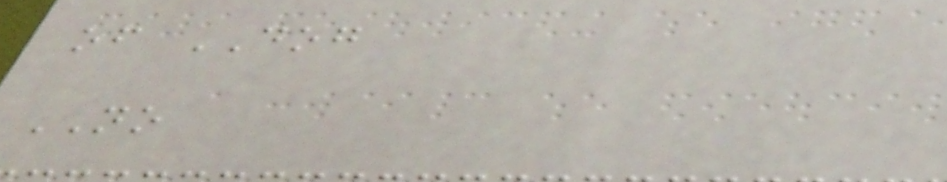of DOG
NO
